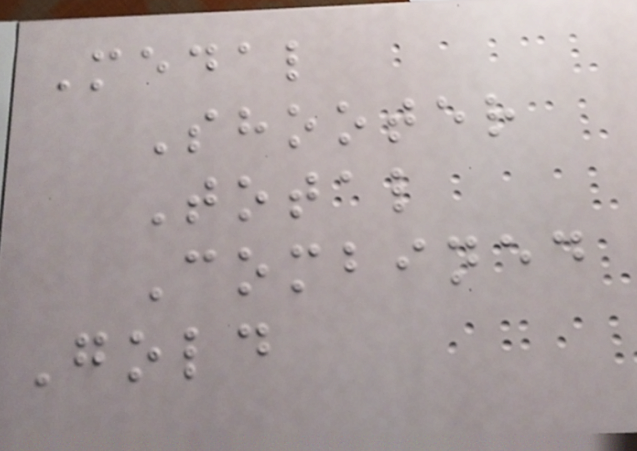Medal
Shooter
Total
Combined
Gold
